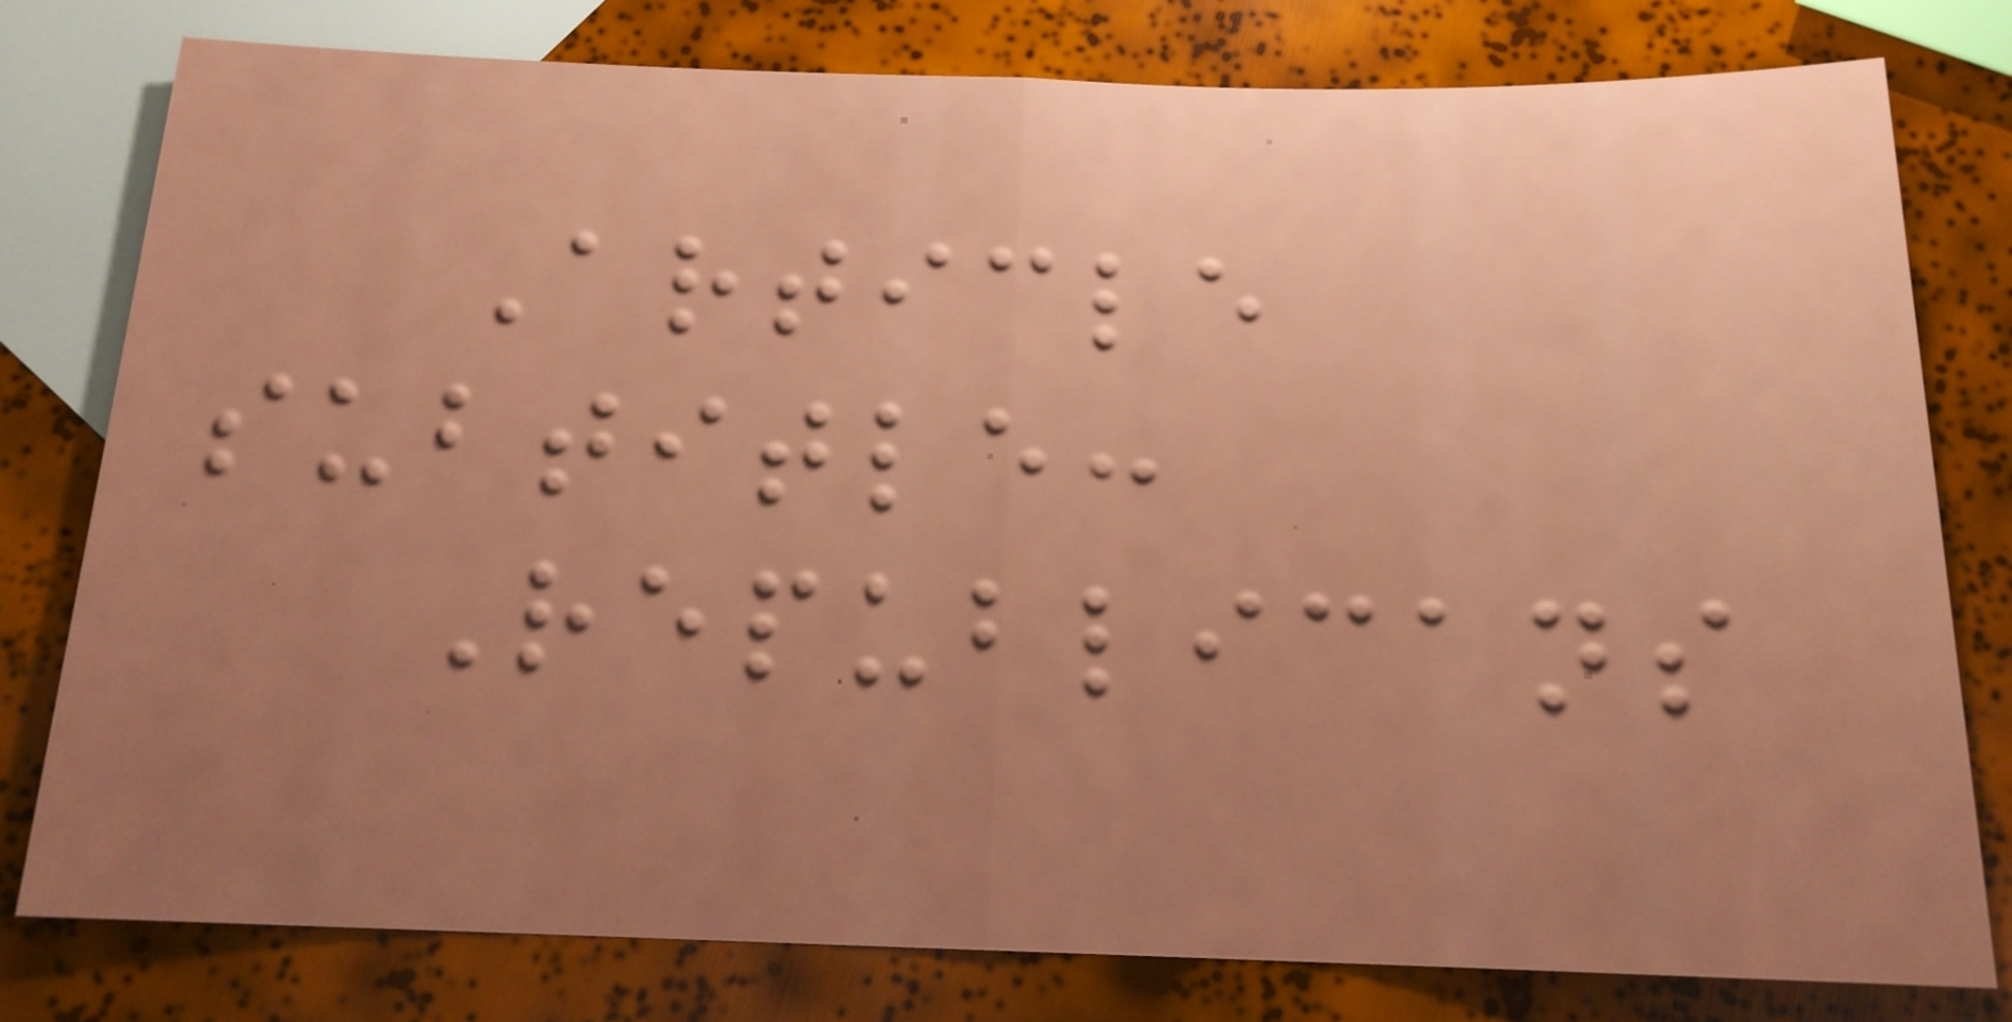Article
subtitle:
Republicans
